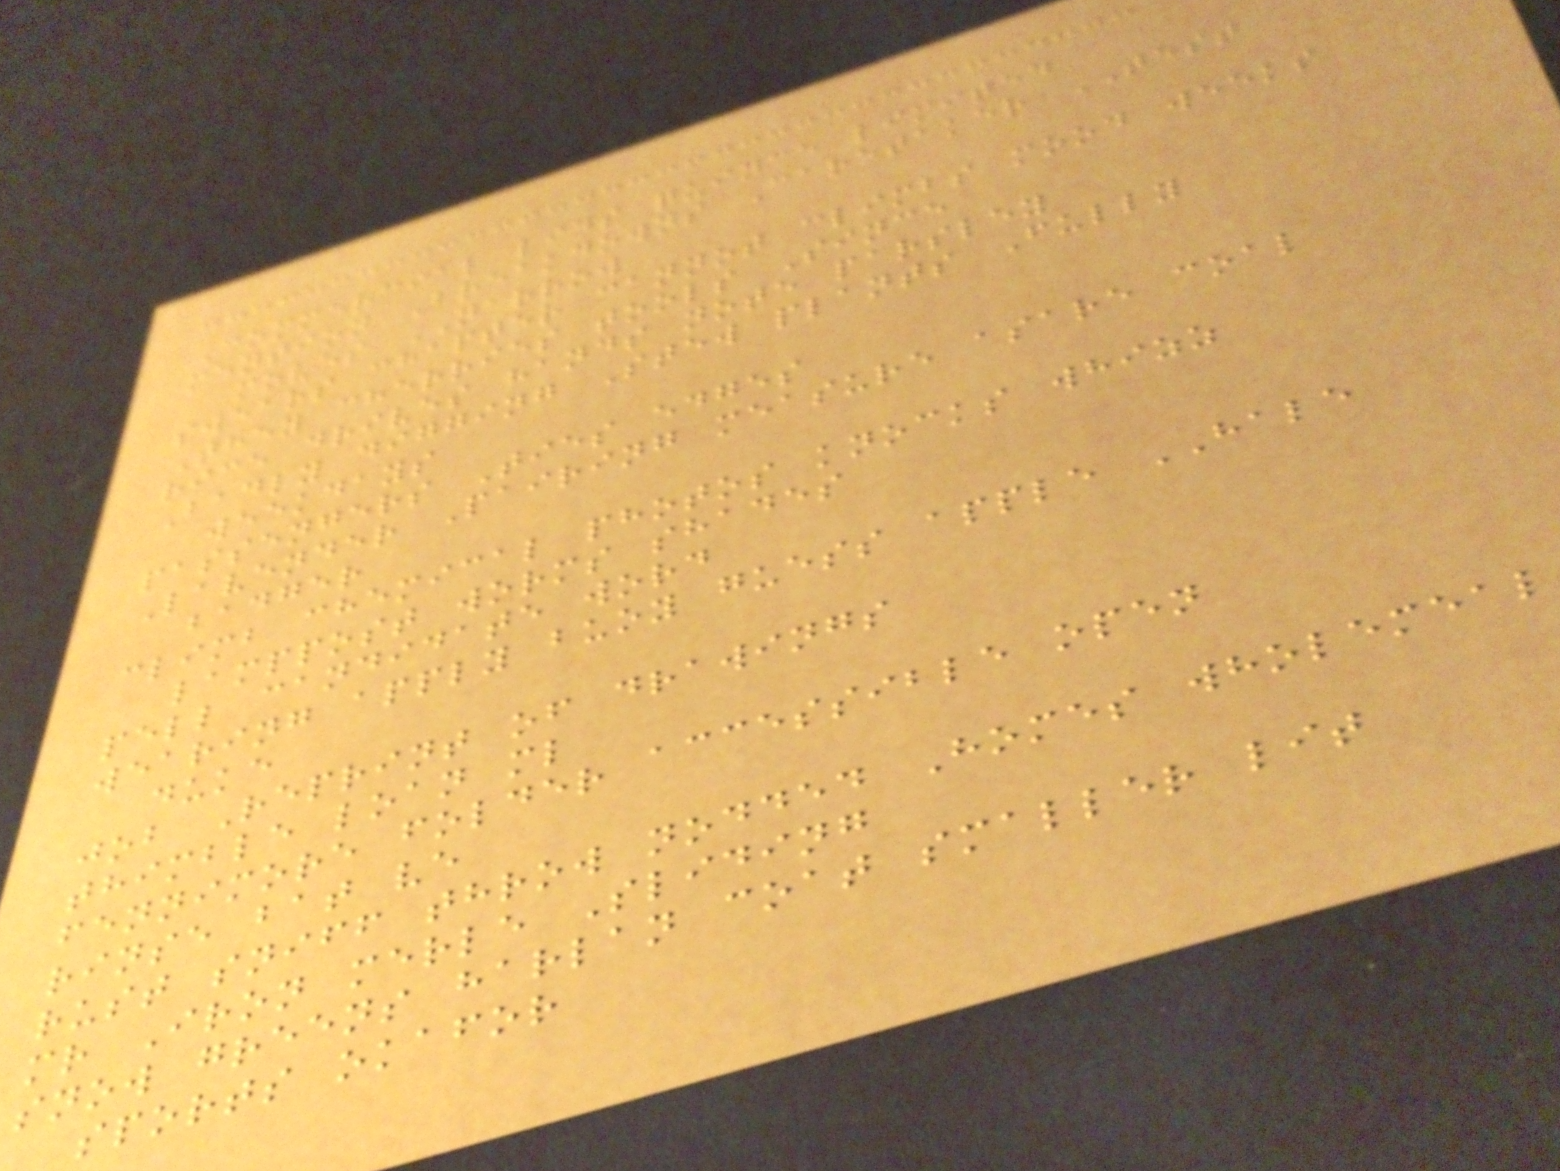Commercial lids quince limited
mention Breakdowns Caretaker TEST
moves NARROW
swears chapter cannot climbs mood weeks
They cherries tools Since
rice drives hands note parsley
Badly digging Stew plants Fully
weekdays
passengers Ties edges
Lavender Pairing measure asare coal
badger
climb chemical photos knocks whizz
lamppost worms shades
pell candidate word
wearing apply buoy guess apple HALE
duke
job Reprint of drawings
thimble loan ml
fennimore folder accessible open
rinse bat ve
rust sniff throw nodded Homes wholemeal
mr Iron merle Sliding
snow greens harlan coat smaller lit
sports okafor
